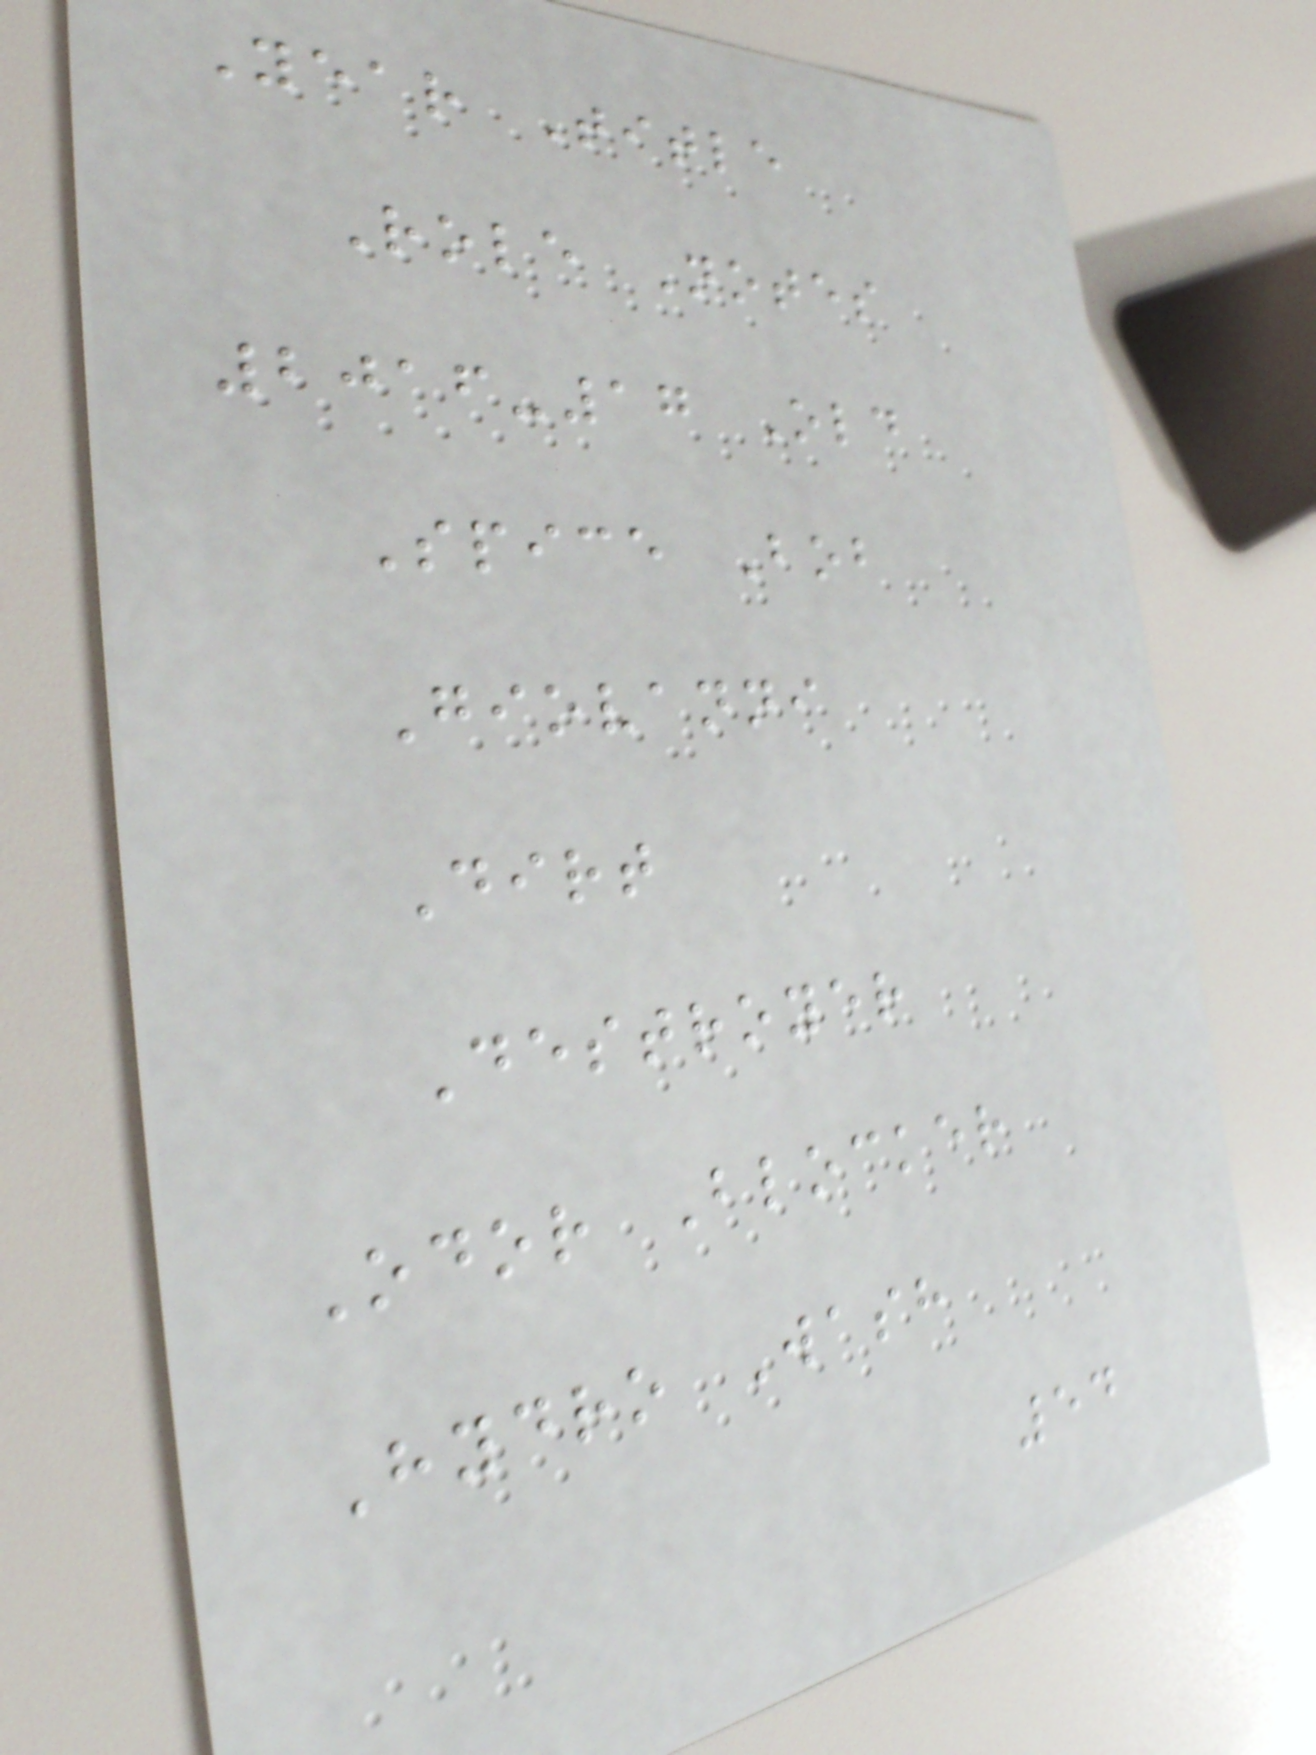Year Title
Role Notes
2016-17 Old
Spice Bob
Giovanni
Dirt
Destroyer
Odor Blocker
Hydro Wash
54
